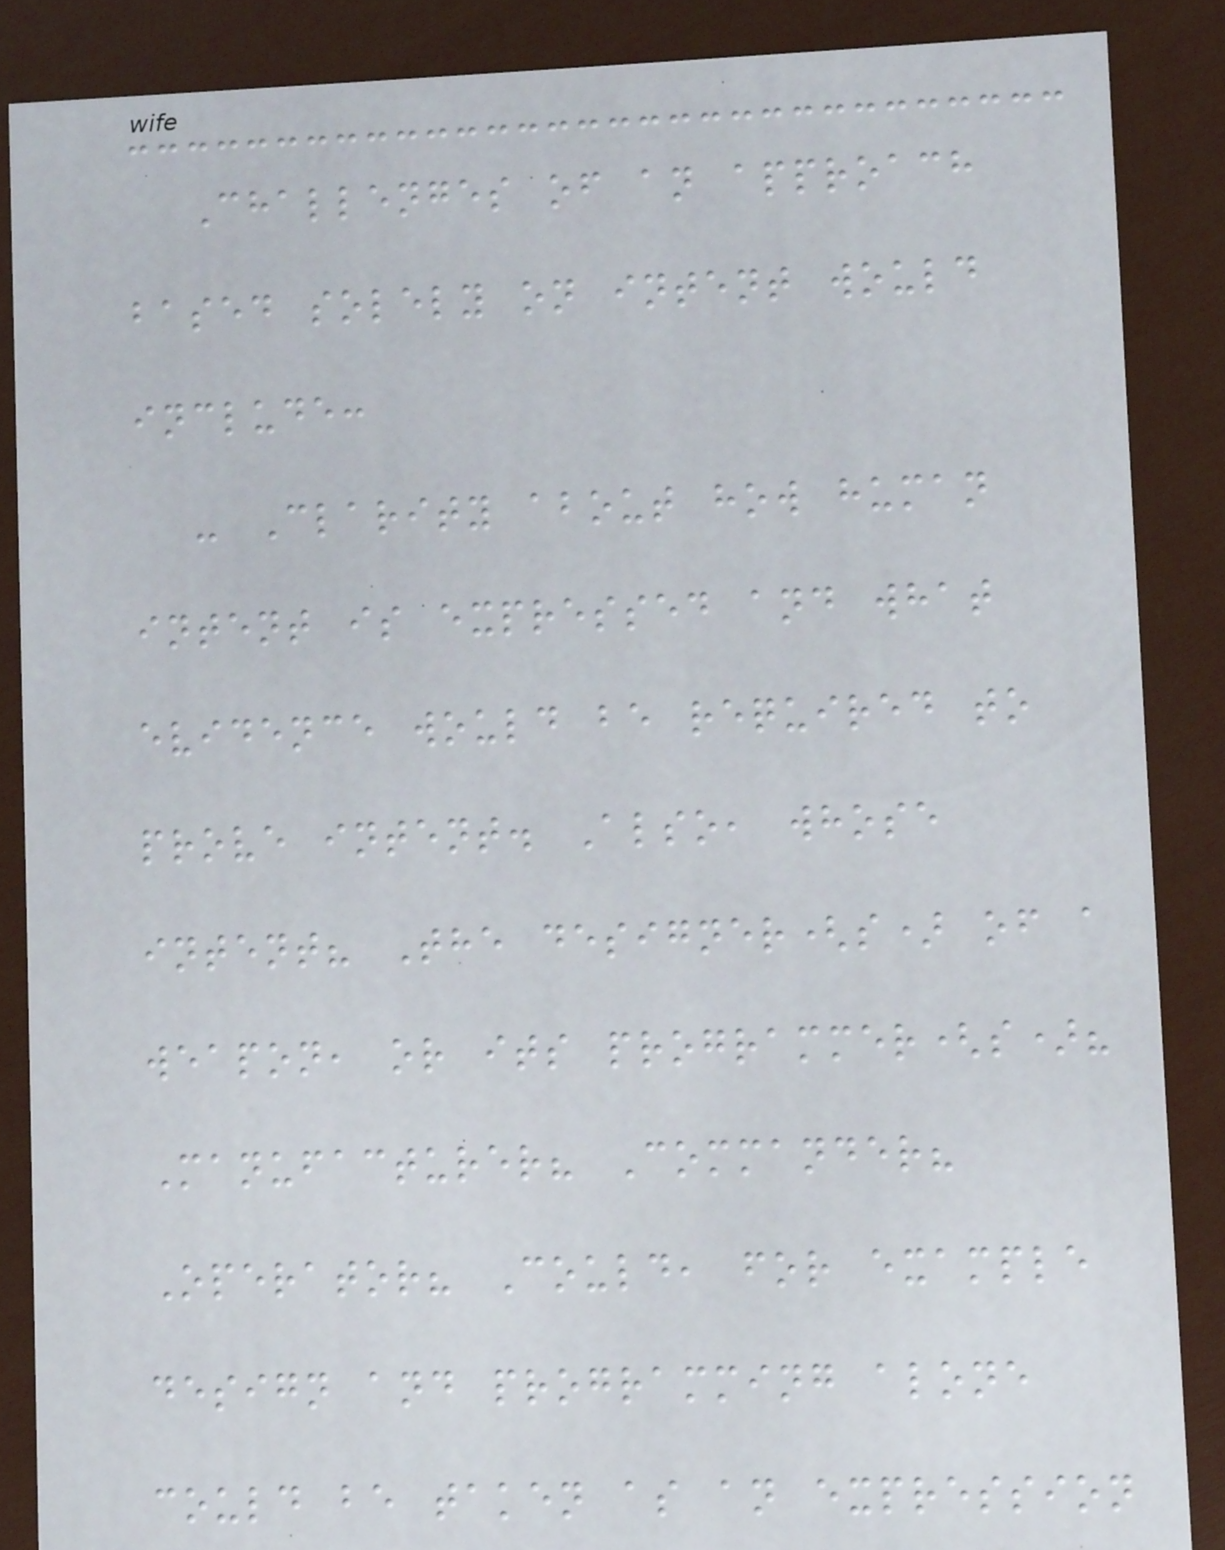Challenges of an approach
based solely on intent would
include:
- Clarity about how human
intent is expressed and what
evidence would be required to
prove intent. Also, whose
intent? The designer(s) of a
weapon, or its programmer(s)?
Manufacturer? Commander?
Operator? Could, for example
design and programming alone
could be taken as an expression
